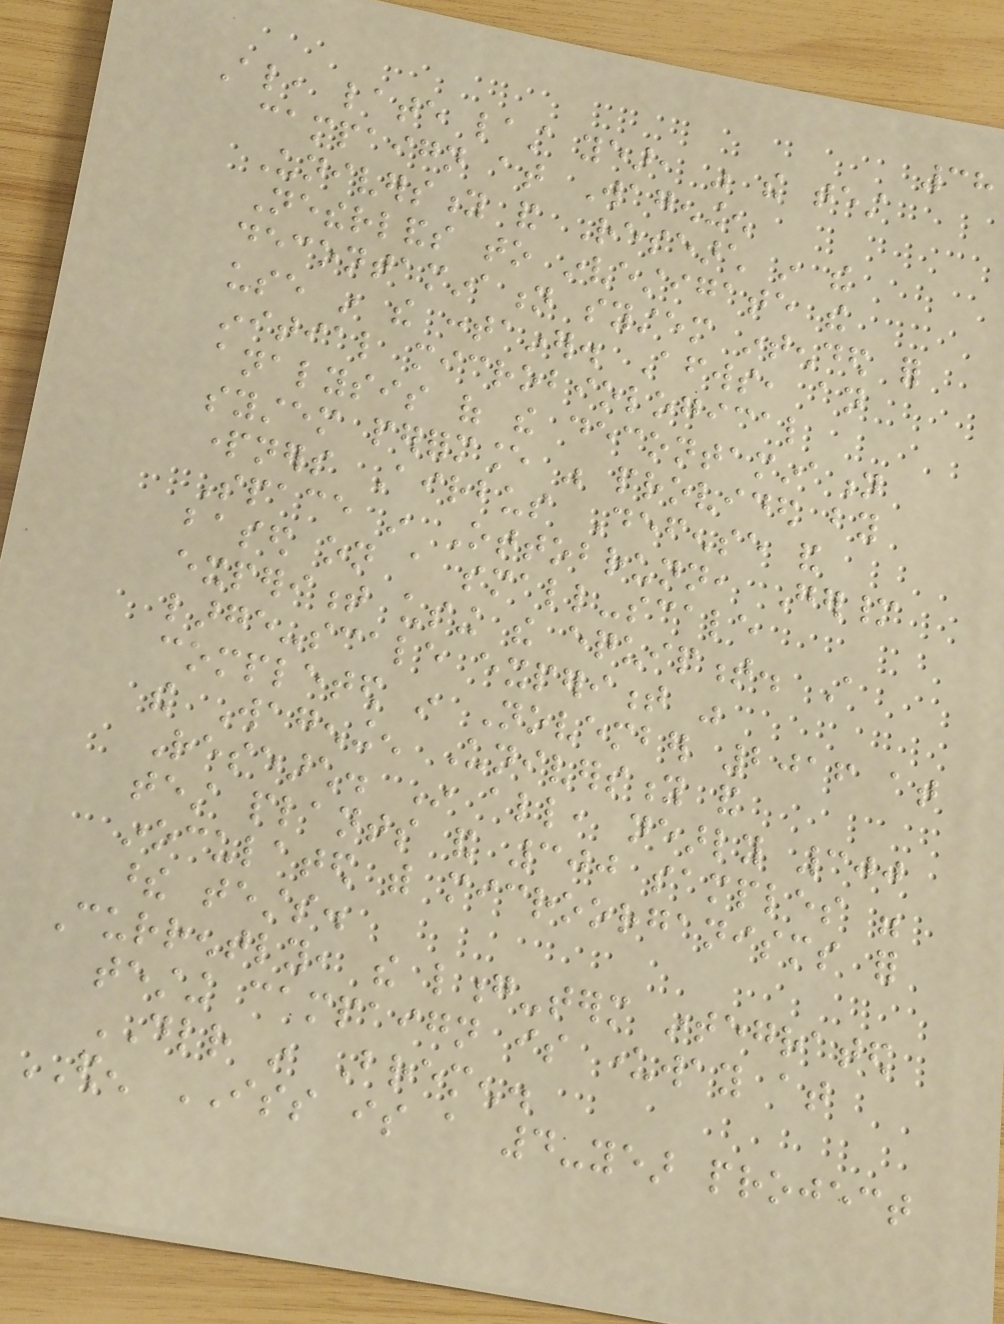38
Also, late last year, was the test
campaign at Wageningen
University and Research in the
Netherlands to investigate the
decontamination system intended for
use in the container. Afterwards, an
initial microbiological
analysis of the decontamination
system performance was provided by
partners Airbus Defense and
Space in Ottobrunn, Germany
based on a small-scale
experiment using the equipment. A
large-scale experiment was
completed in November 2016 at
the Wageningen University and
Research. In all, nearly 300
test plants and 300 samples were
inoculated with microorganisms for
these tests.
Currently, the long-term integrated
testing campaign is underway at
DLR in Bremen.
EDEN ISS is a 4-year project
